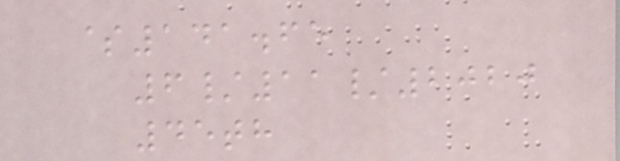$141.65
6/11/2020
45th
